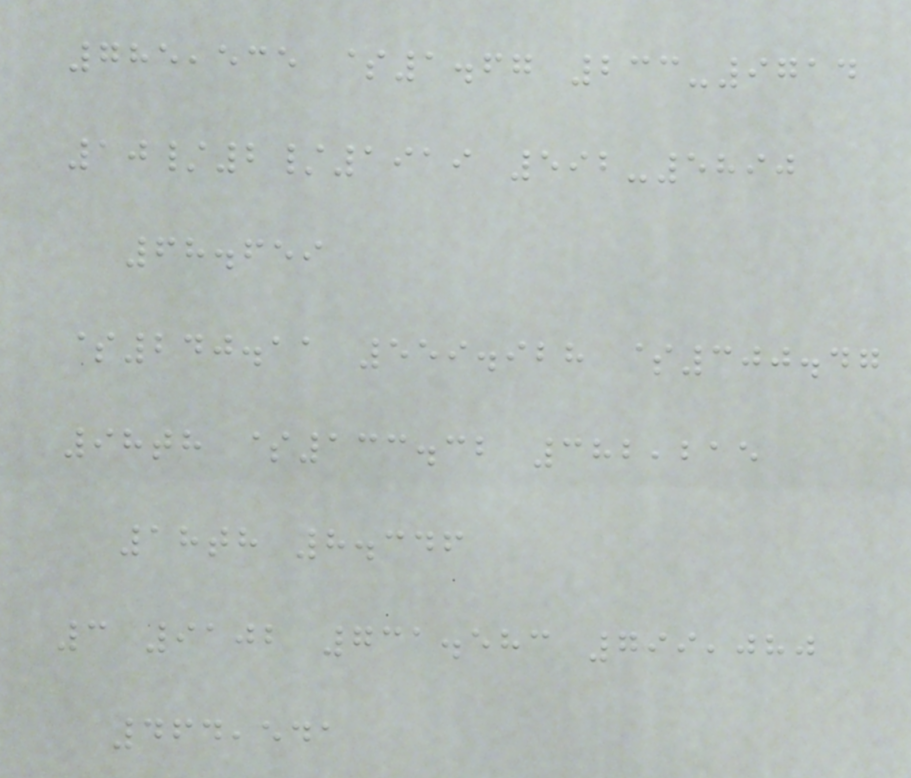785,535 $1.67 233-9714
10/2/1919 592-5890
68.659
$240.11 559.928 $300.47
98th $133.32 382,215
18th 8.346
3 9102 731.583 799,080
464,541
